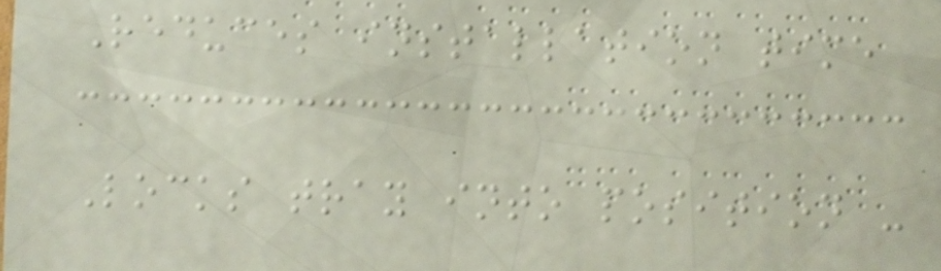Reduces installation time
Locks tray into position -
